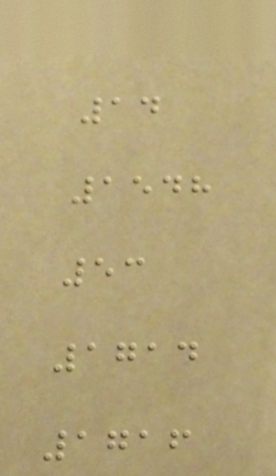14
1548
53
1714
1716
